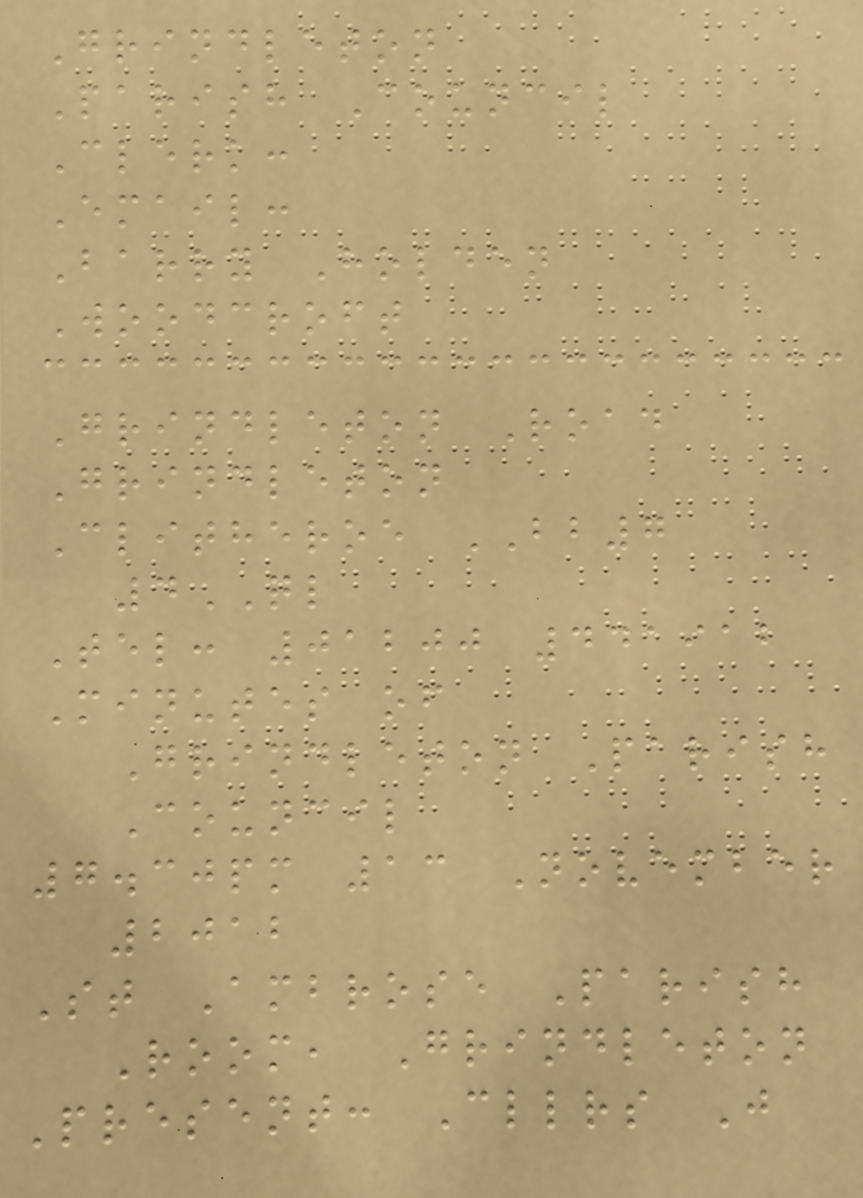Grindleton
Parish Council
Clerk:
Email:
Barry Holden
Woodcroft
Grindleton Road
Grindleton
Clitheroe BB7
4QL
Tel: 01200 441912
Minutes of
Grindleton Parish
Council
7.30pm 13 November
2012
St Ambrose Parish
Room, Grindleton
Present: Cllrs J
